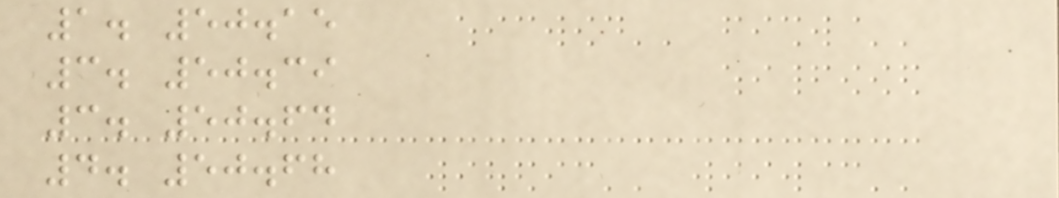1. 50.15
3. 50.39
3. 50.64
4. 50.68
